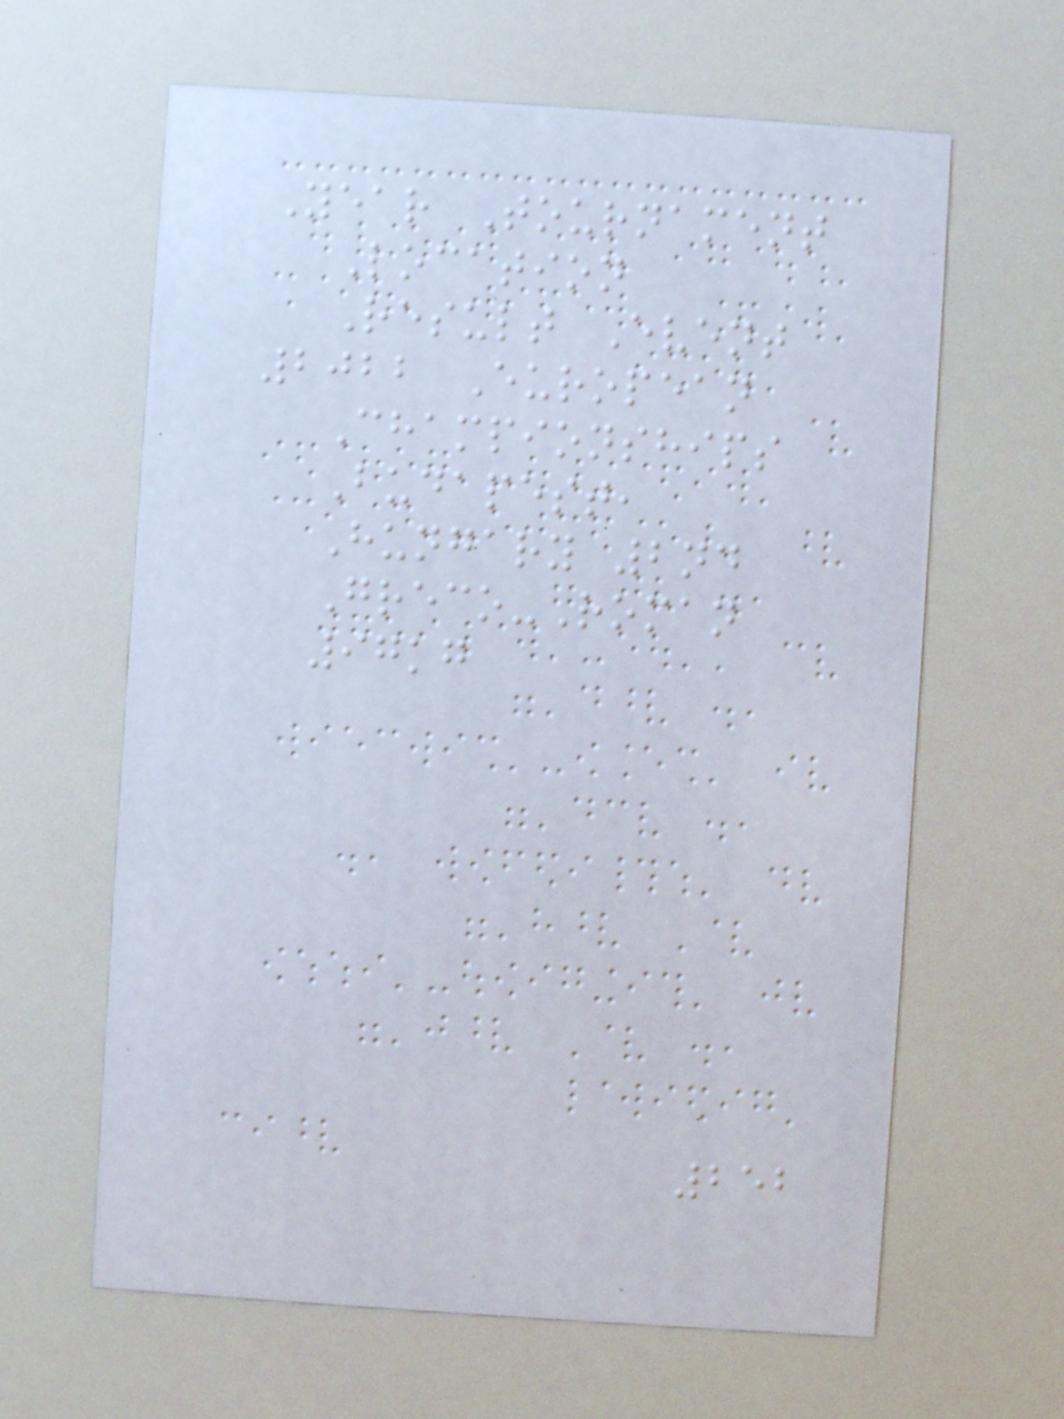Year Tournament
Location
Result Event
2022 European
Championships
Budapest,
Hungary 2nd
Greco-Roman
97kg
252
